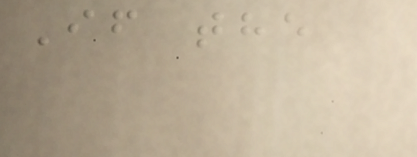If the
